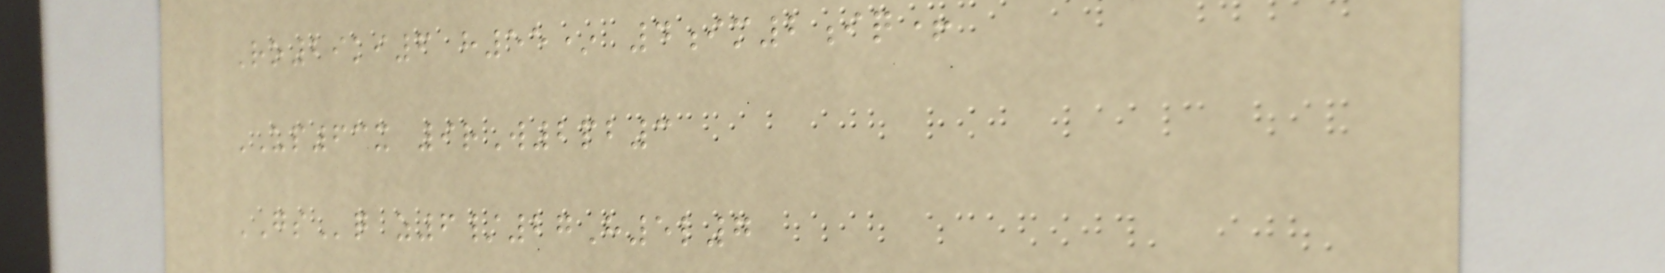Ro29ki6 h55* 4im2iq+
UP63x 9rW2pb3
GSq z6/27H5l7
